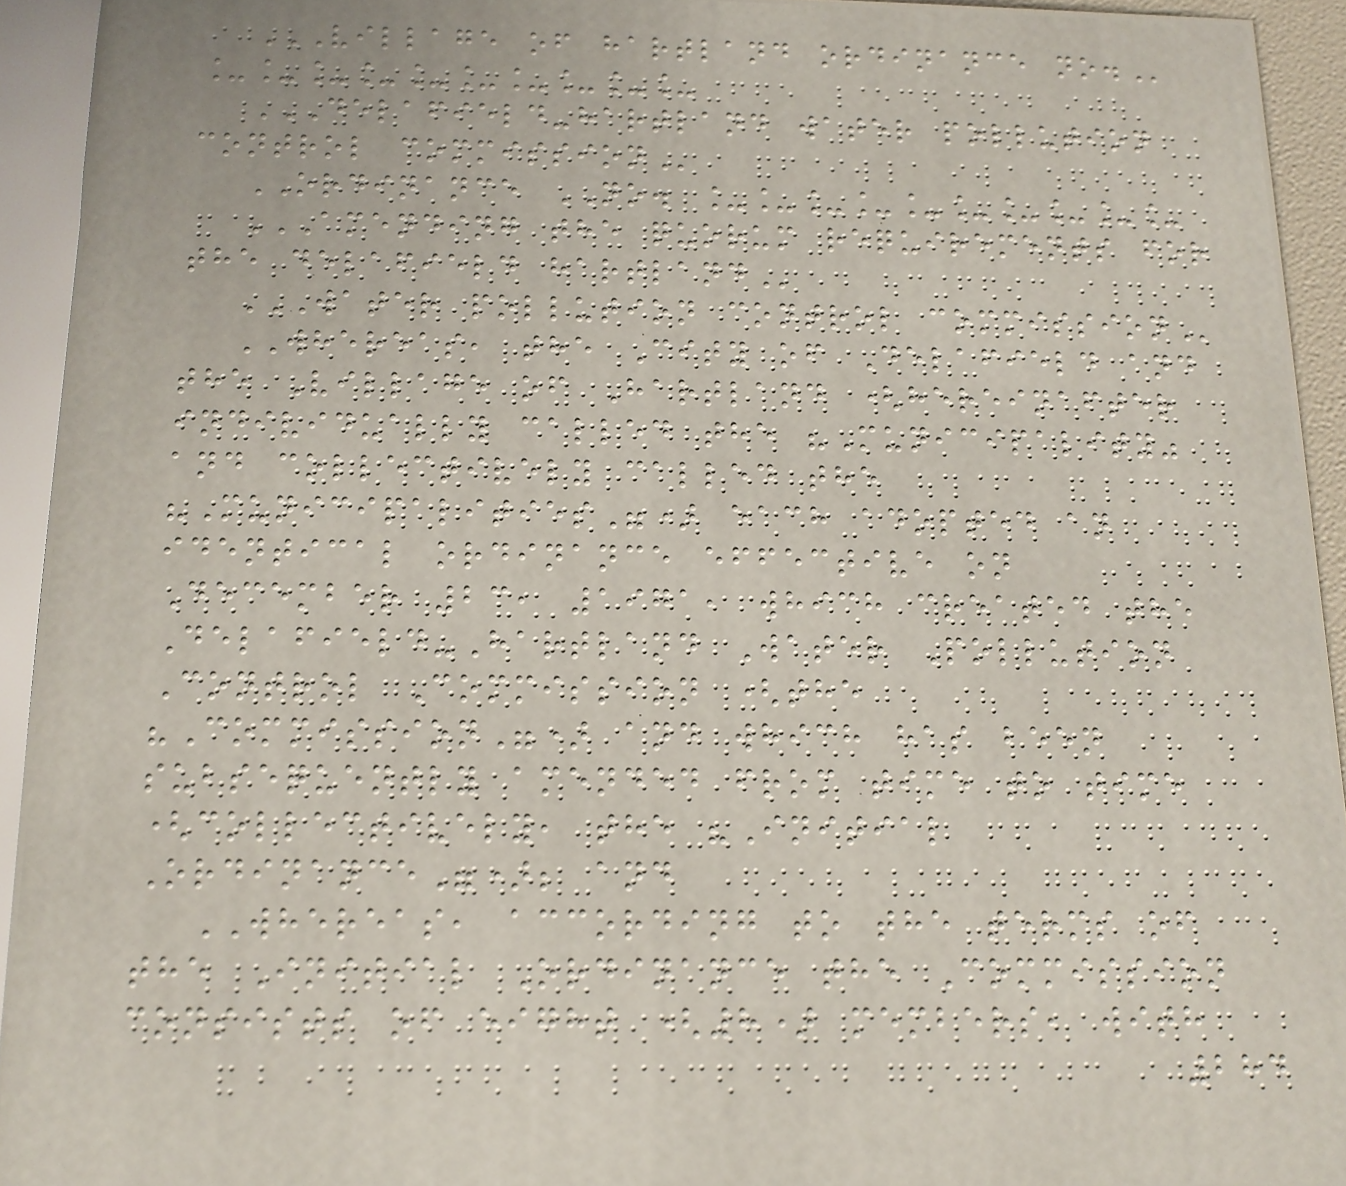VILLAGE OF HARTLAND ORDINANCE NO.
__________
DELAFIELD-HARTLAND WATER POLLUTION
CONTROL COMMISSION
ORDINANCE NO. __________
AMENDING THE QUORUM REQUIREMENTS FOR
THE DELAFIELD HARTLAND
WATER POLLUTION CONTROL COMMISSION
WHEREAS, the City of Delafield and
the Village of Hartland (hereinafter
individually called the "Municipality"
and collectively called the
"Municipalities") each adopted an
identical ordinance effective on
December 23, 1971, which created the
Delafield-Hartland Water Pollution
Control Commission (the
"Commission") and which has been
subsequently amended from time to time
(collectively, the "Initial
Ordinance"); and
WHEREAS, according to the terms of
the Initial Ordinance the Commission
consists of eight (8) members, with
284
